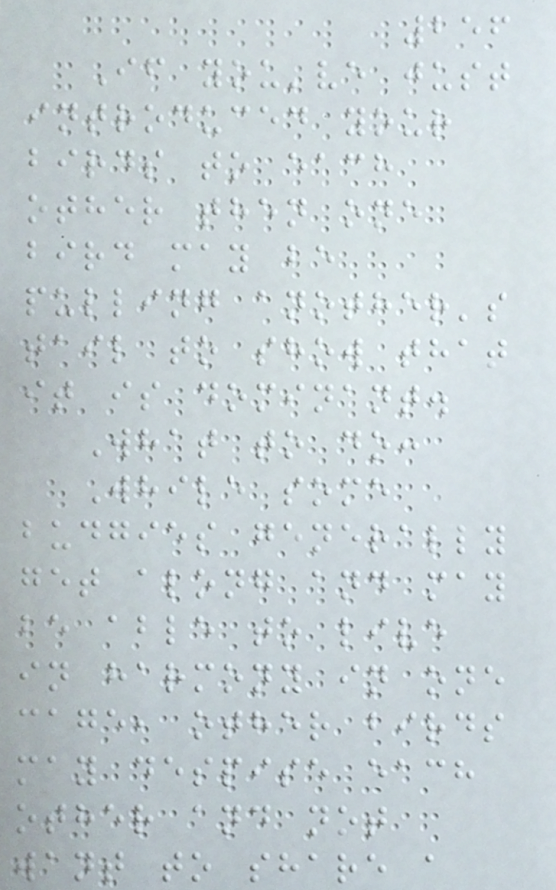256
If you've just
introduced your
birds to each
other then one
bird may be
pulling another's
tail to show that
it is dominant.
What to do:
While some
budgies generally
get along and may
be able to live
in harmony in one
cage, other birds
may despise each
other and not
want to share a
